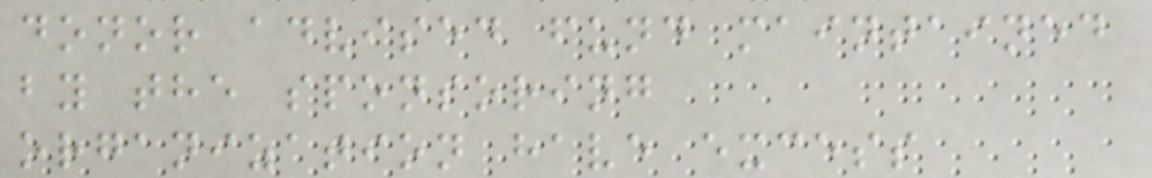donor advised fund maintained
by the sponsoring
organization have excess
